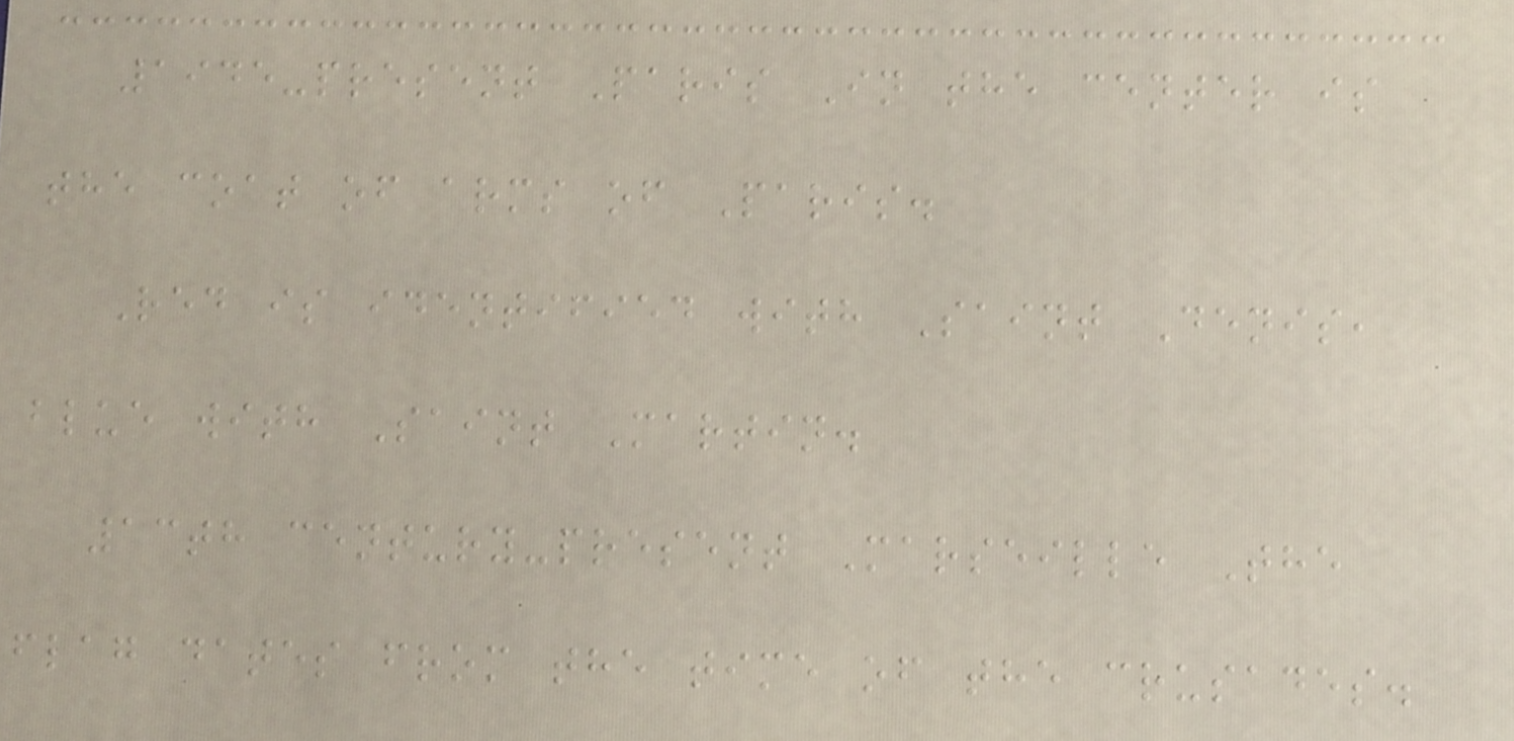1945-present Paris In the center is
the coat of arms of Paris.
Red is identified with Saint Denis,
blue with Saint Martin.
13th century-present Marseille The
flag dates from the time of the crusades.
